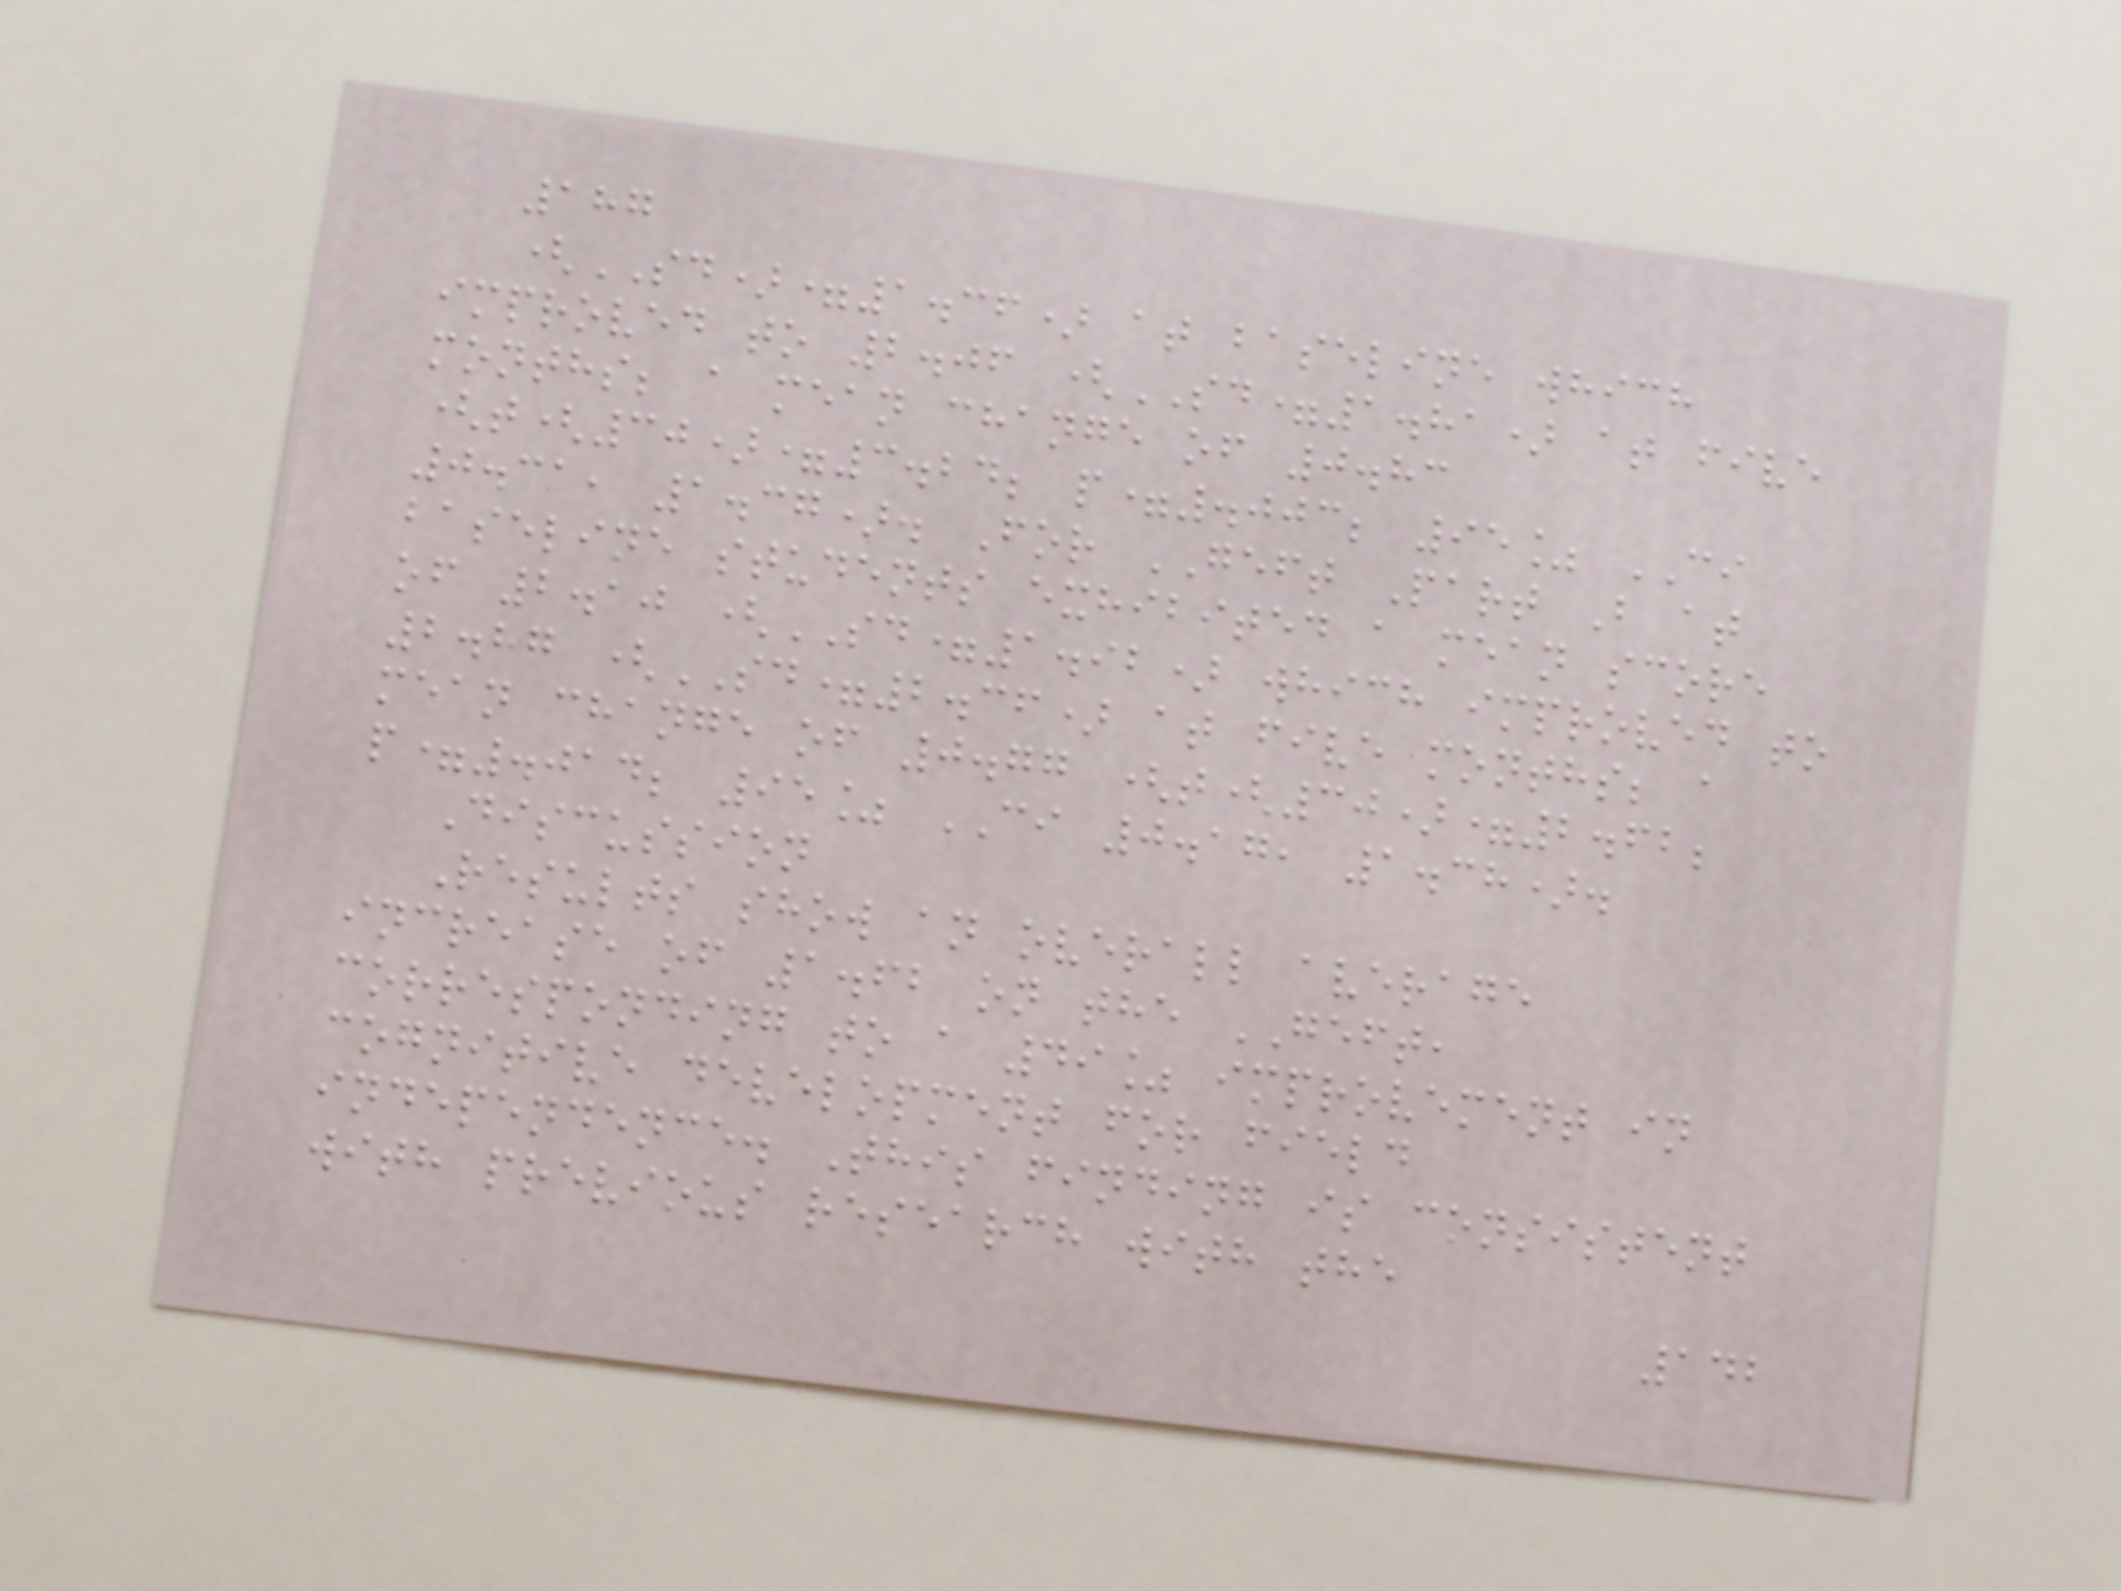187
(SD)=1.36) at baseline which
improved to 2.06 (SD=1.81) at five
months; a mean change of 0.83
(t(30)=3.24; p=.003; 95% CI
0.31, 1.37). For GEFT Part B at
baseline students exhibited a mean score
of 2.10 (SD=1.92) which improved to
2.87 (SD=2.36) at five months; a
mean change of 0.77 (t(30)=2.62;
p=.014; 95% CI 0.17, 1.38).
Discussion
Results show an overall average
increase of 1.62 on the GEFT,
corresponding to a 49% improvement in
cognitive development for field
independence. This finding is consistent
with previous research with the
142
